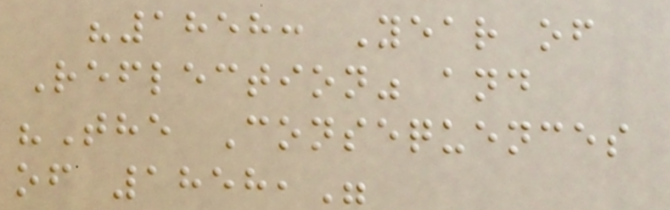"1858: Year of
Reflection" and
"The Consequences
of 1858,"
